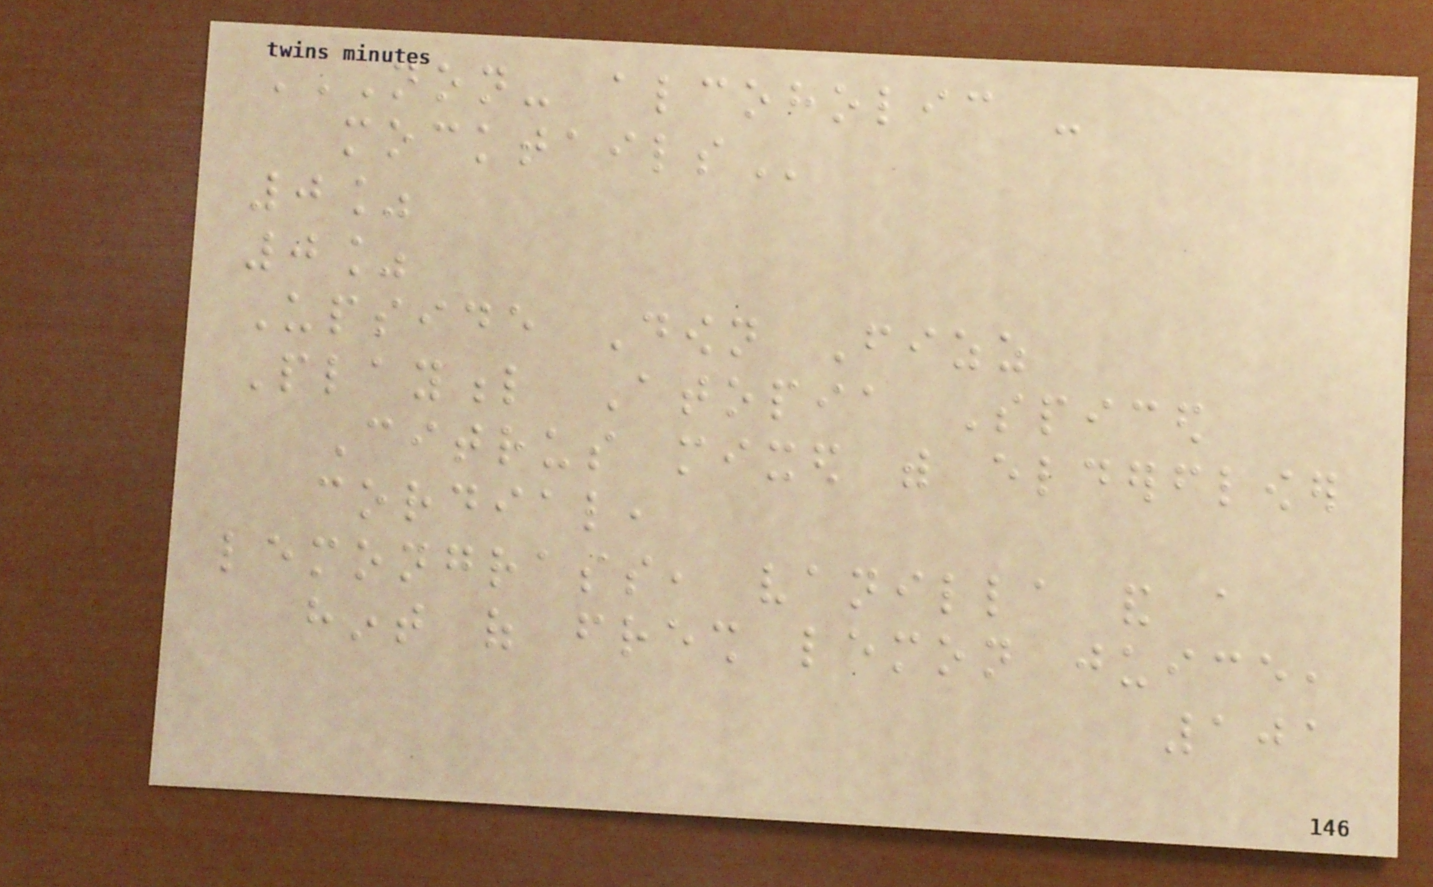NON- ALCOHOLIC -
MOCKTAILS
0%
0%
Upside Down Fizz
Playful Atopia Spiced
Citrus mixed with elderflower
cordial,
lemongrass, vanilla and a
hint of fresh lemon juice,
101
